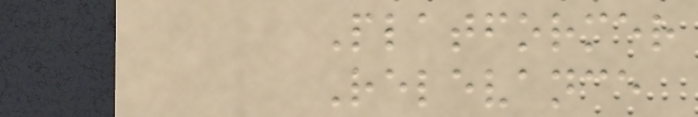Platformer
Relevance
